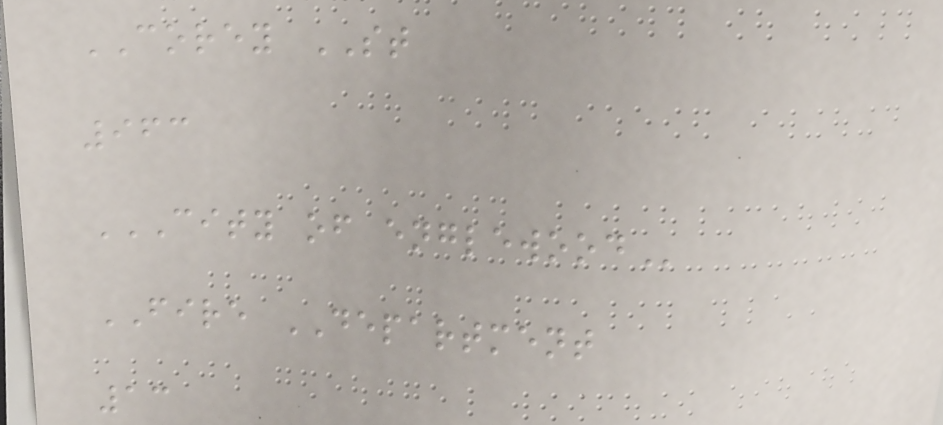COREY ST
963
CITY OF ENGLEWOOD
FIRE DEPARTMENT
13
